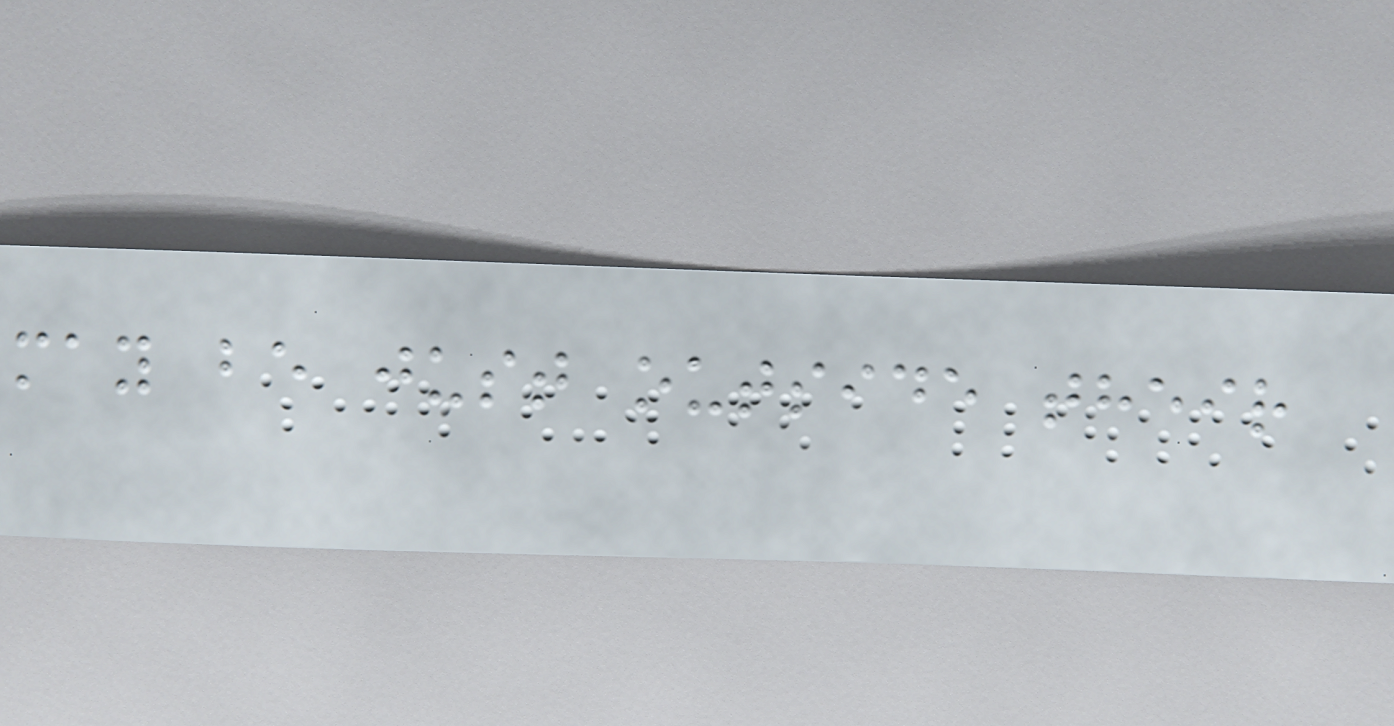may be just outside their
